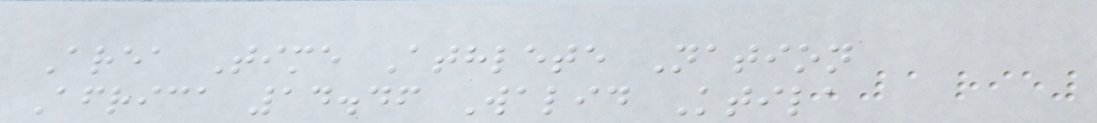Area Time Athlete Nation
Africa 14.46 Walid Ktila
